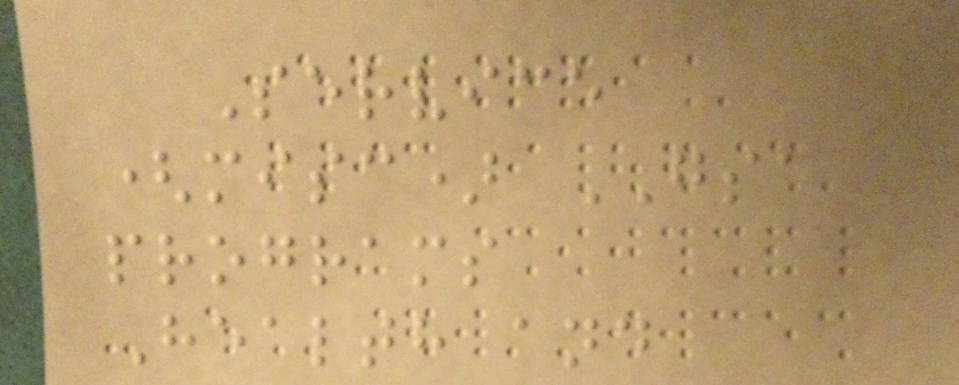Service
(misc) GSA
programs
Health and
